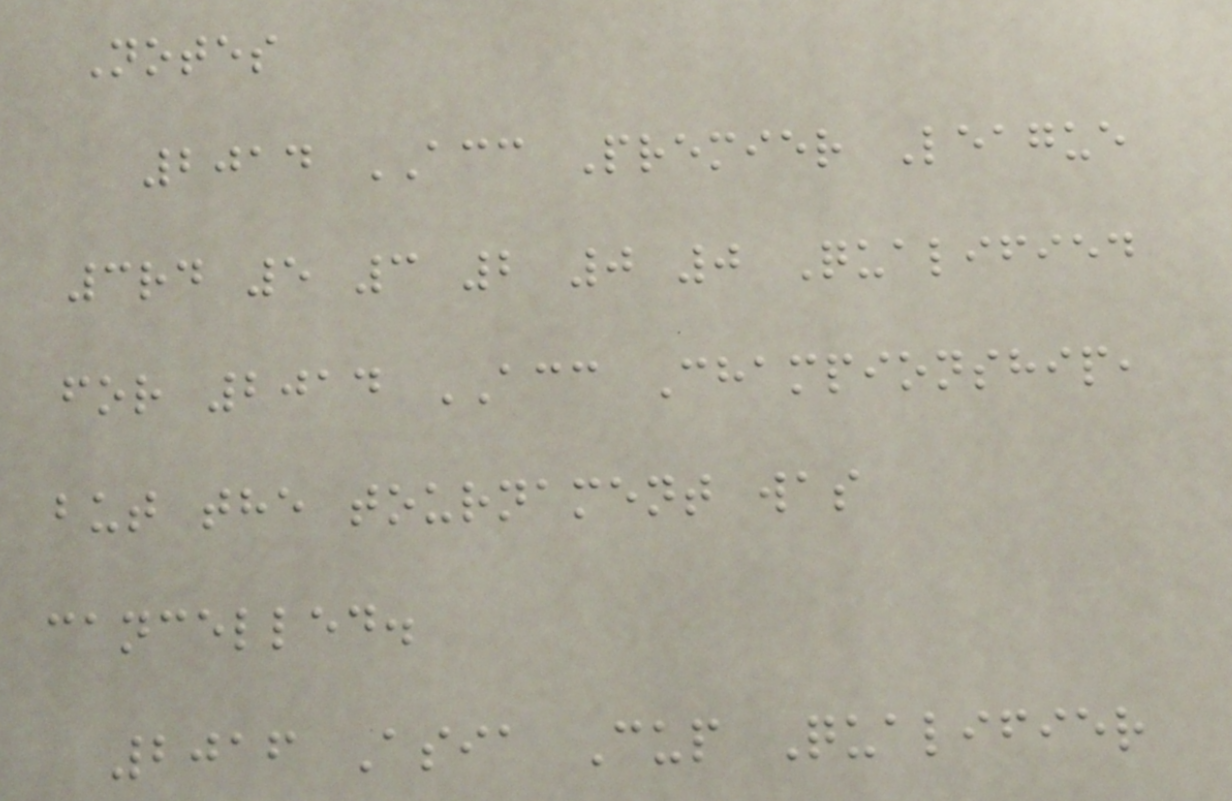Notes
2014 ACC Premier League
3rd 5 3 2 0 0 Qualified
for 2014 ACC Championship,
but the tournament was
cancelled.
2016 Asia Cup Qualifier
